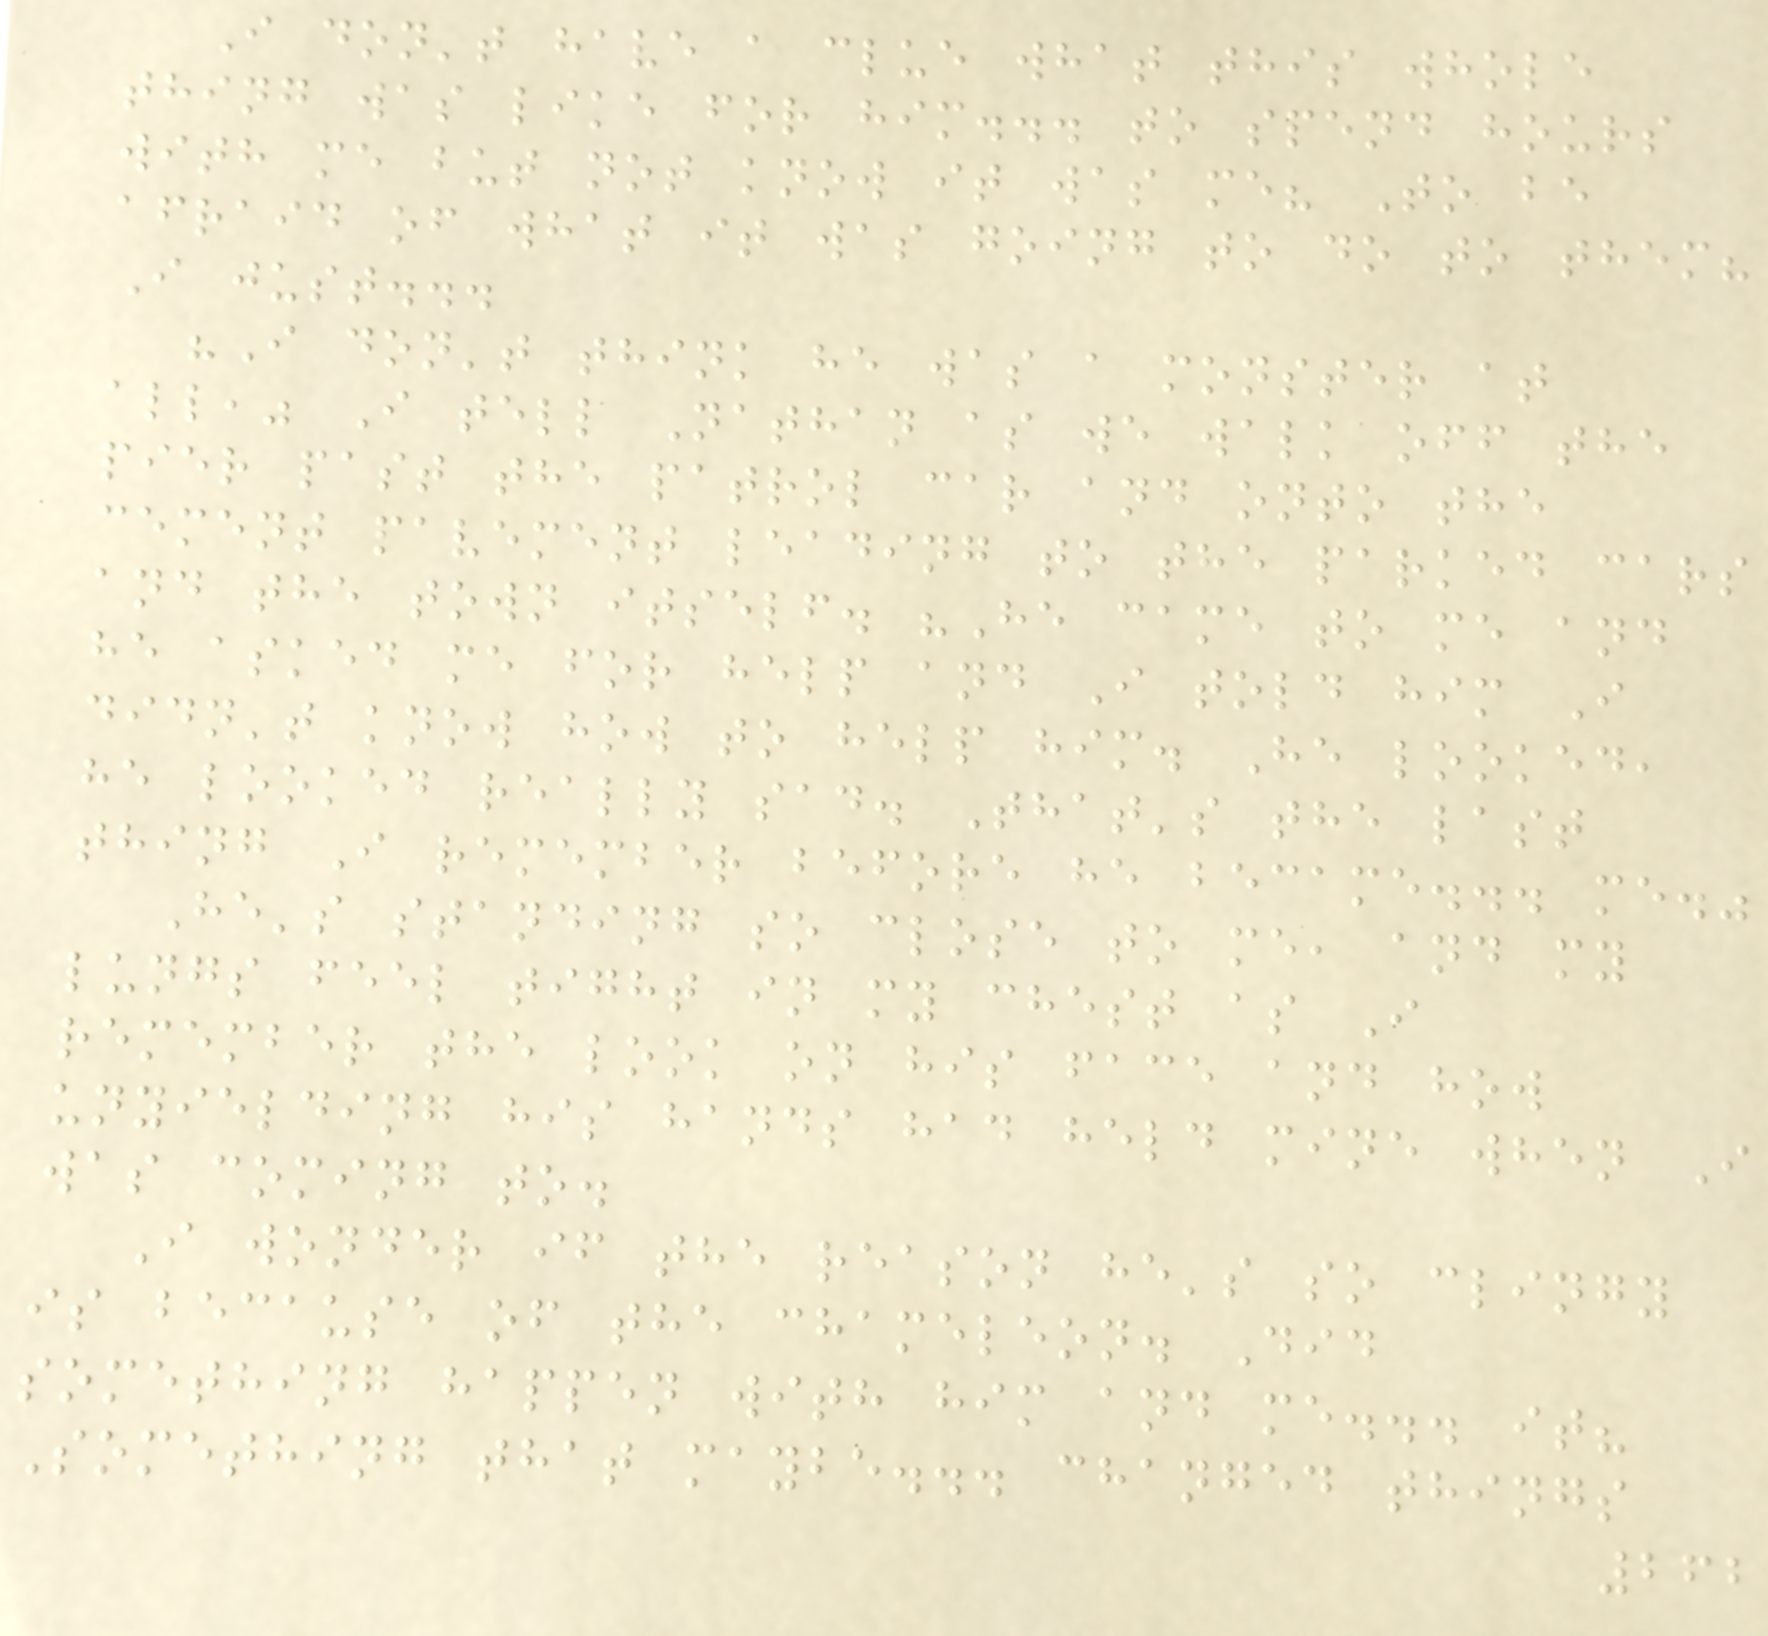I don't have a clue what this whole
thing was like for him... to spend hours
with me but not know it was me? To be
afraid of what it was going to do to them?
I just...
"I don't think he was a monster at
all," I tell Nathan as we walk off the
pier past the patrol car and onto the
cement pavement leading to the parked cars
and the town itself. "He came to me and
he asked me for help and I told him I
didn't know how to help him. He looked,
he looked really sad. That's the last
thing I remember before he became... me."
He's standing so close to me, and my
lungs feel tight in my chest as I
remember the look on his face and how
unyielding his hands had held mine when I
was coming to.
I wonder if the reason he's so clingy
is because of the chameleon. Did
something happen with him and me... it?
Something that maybe... changed things
262
